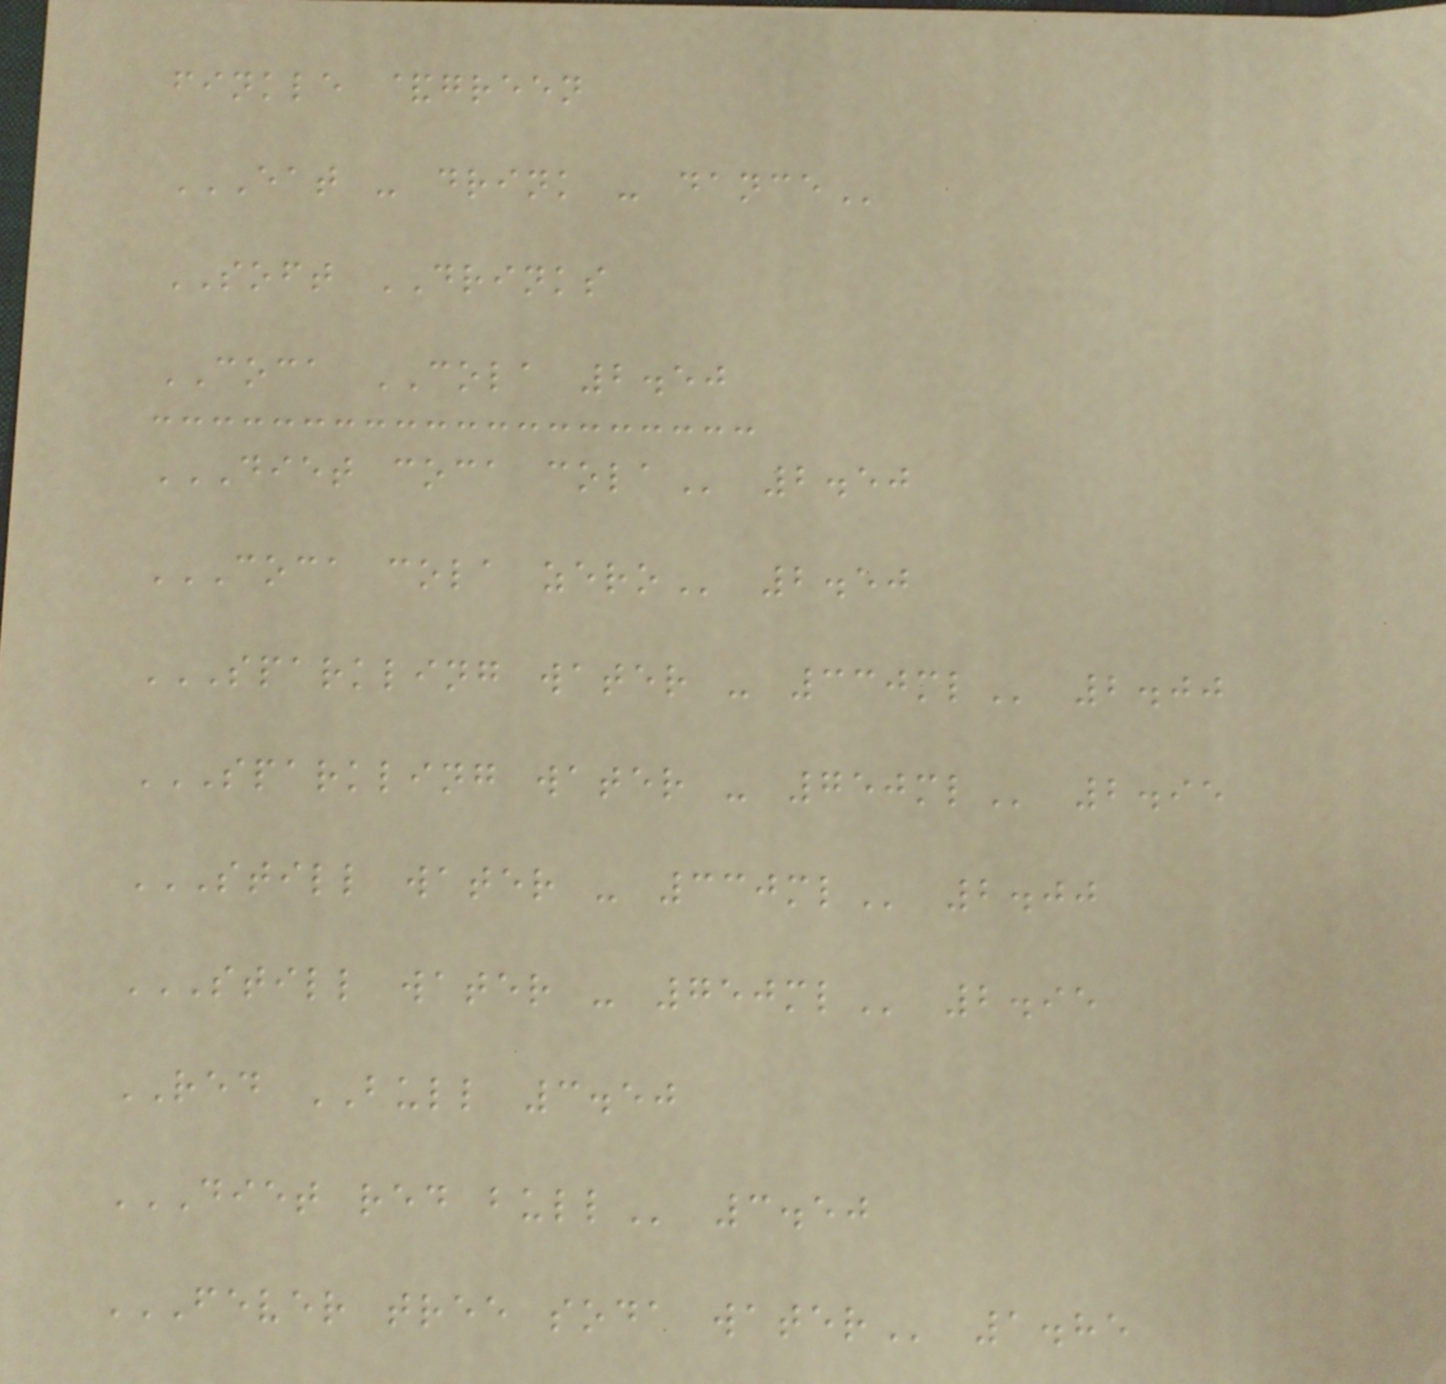finkle &green
EAT - DRINK - DANCE
SOFT DRINKS
COCA COLA 2.50
DIET COCA COLA 2.50
COCA COLA ZERO 2.50
SPARKLING WATER - 330ML 2.00
SPARKLING WATER - 750ML 2.95
STILL WATER - 330ML 2.00
STILL WATER - 750ML 2.95
RED BULL 3.50
DIET RED BULL 3.50
FEVER TREE SODA WATER 1.85
